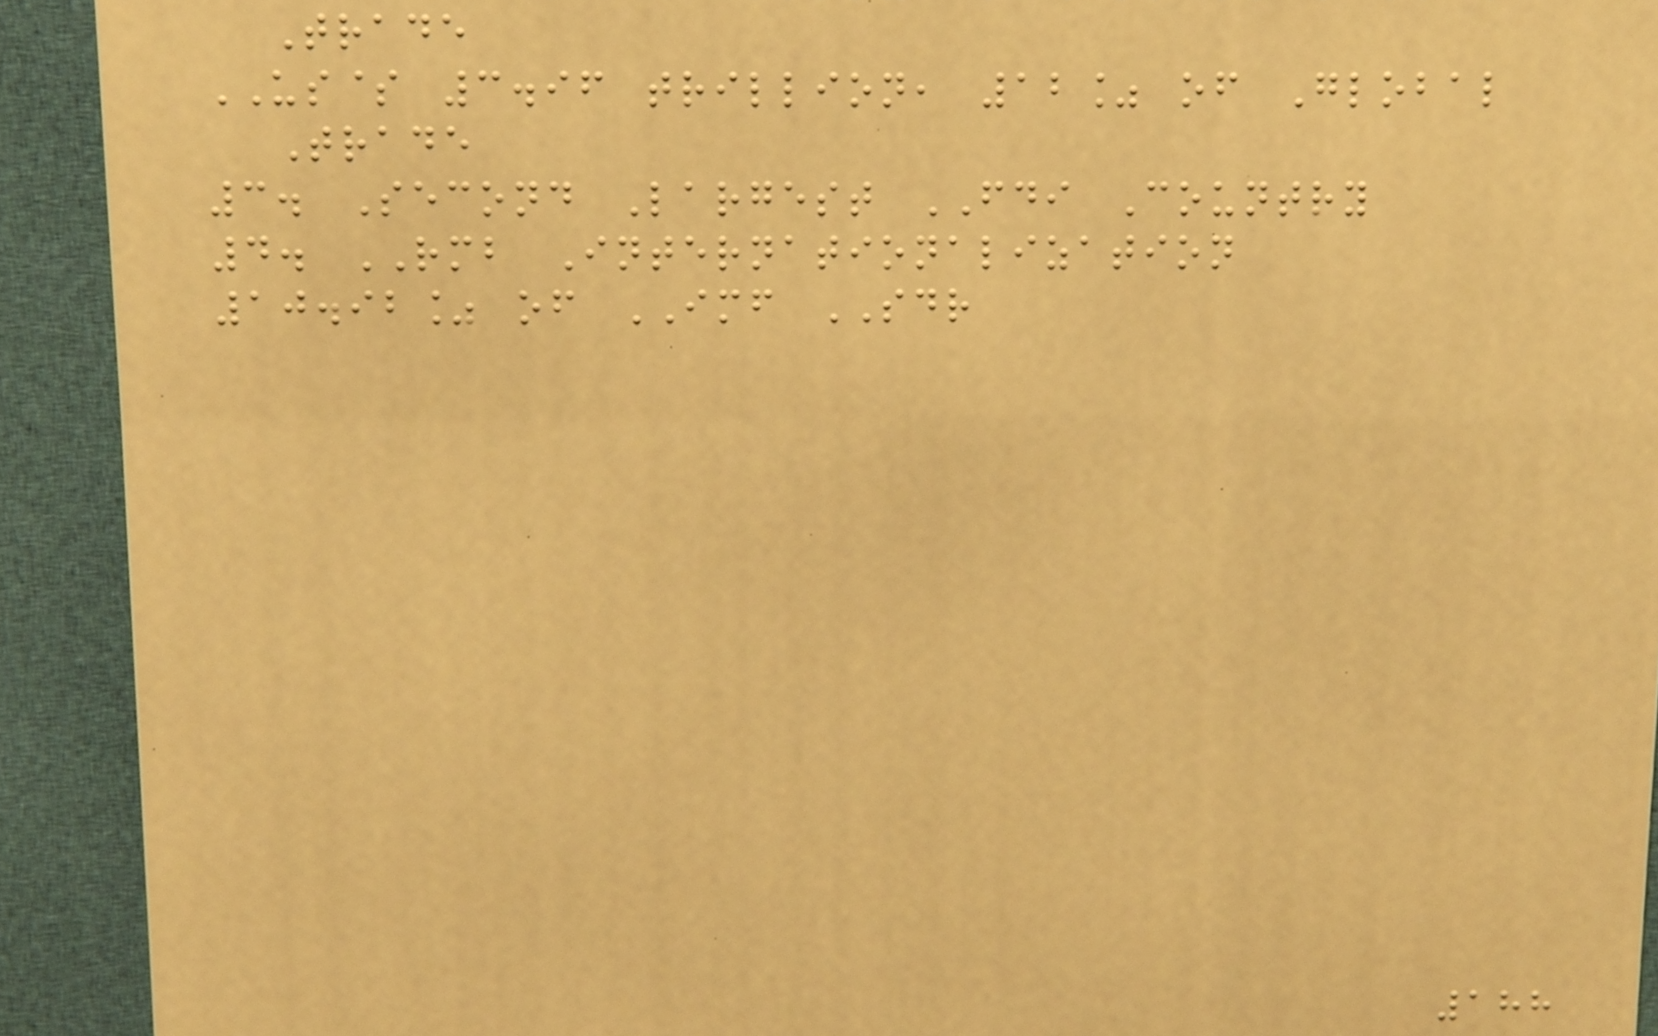Trade
US$ 3.96 trillion, 12% of Global
Trade
3. Second Largest FDI Country
4. RMB Internationalization
10.92% of IMF SDR
188
